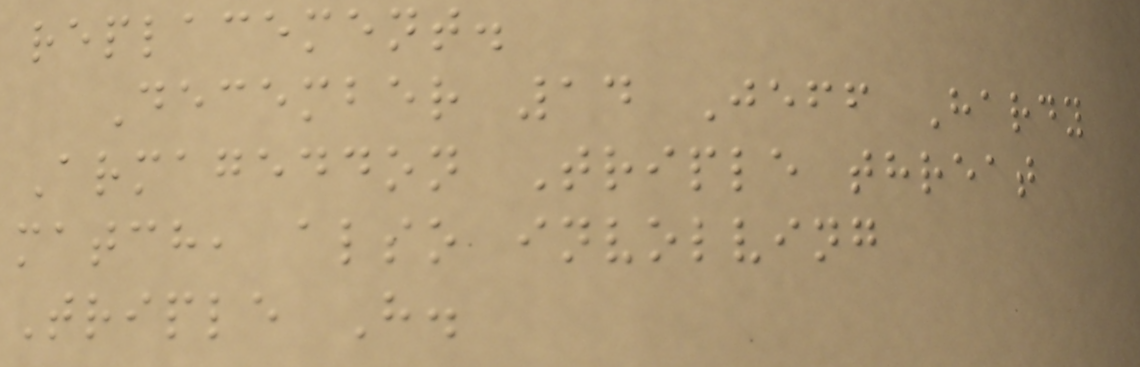replacement.
December 14 Jeff Hardy
Armageddon Triple threat
match, also involving
Triple H.
